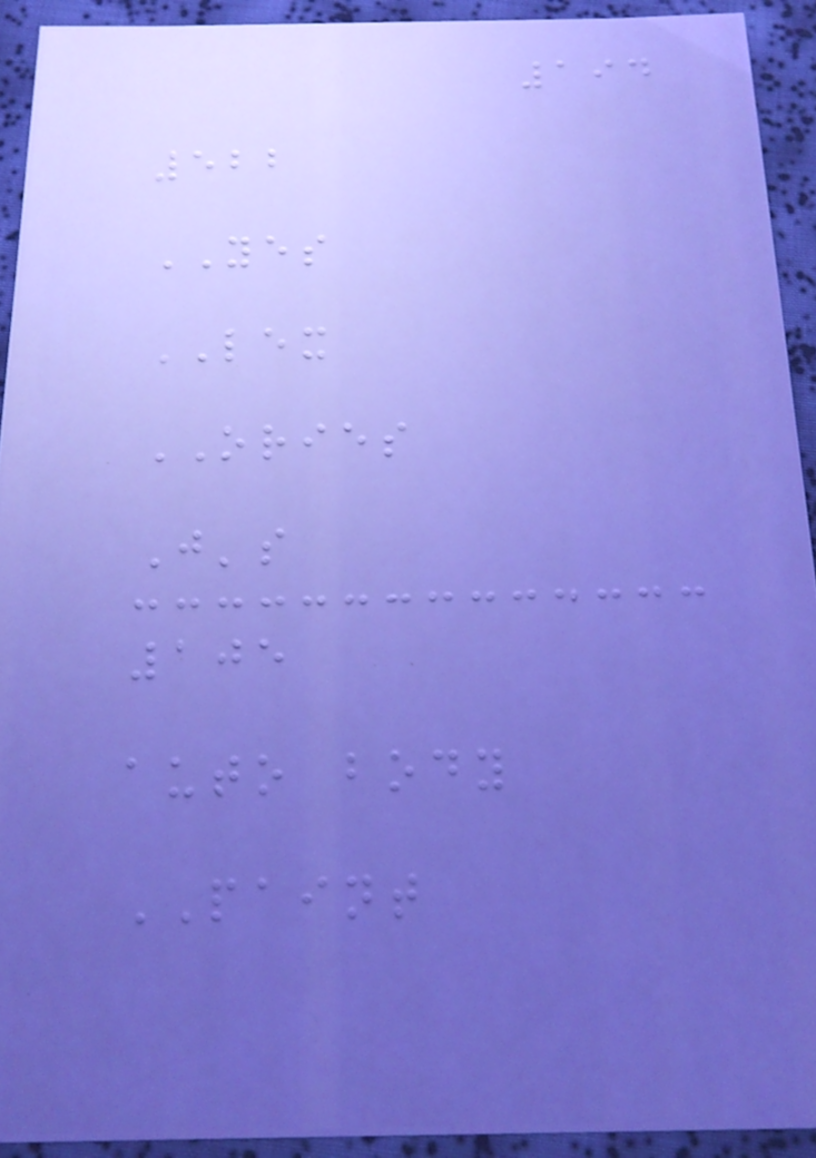194
522
YES
LEX
ORIES
J's
105
auto body
PAINT
